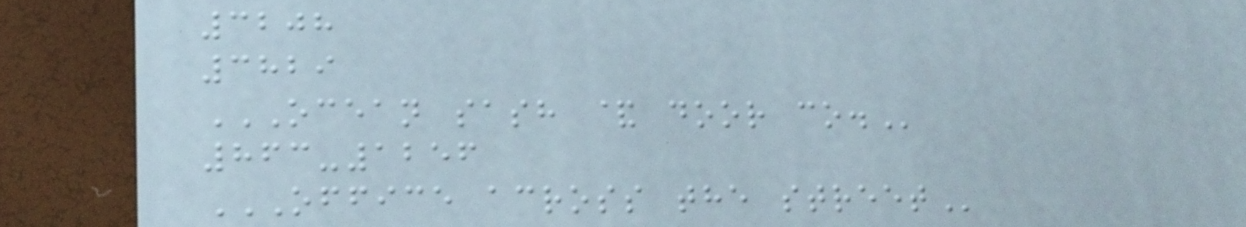3208
3829
OCEAN SASH & DOOR CO.
863-1256
OFFICE ACROSS THE STREET
